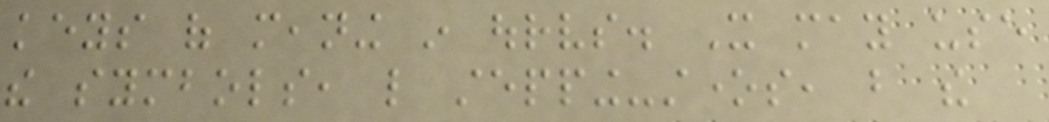keys of meaning in ourselves. It may use
the symbols, like stepping-stones, but the
